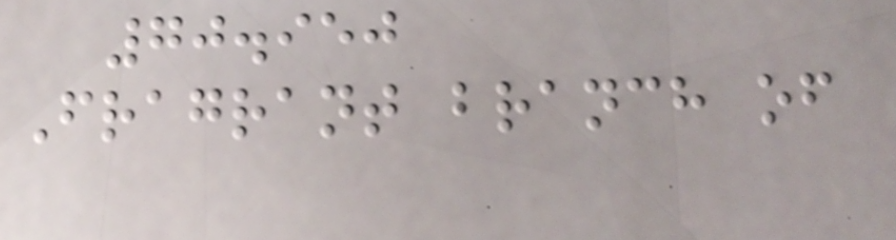70.950
Fragrant branch of
